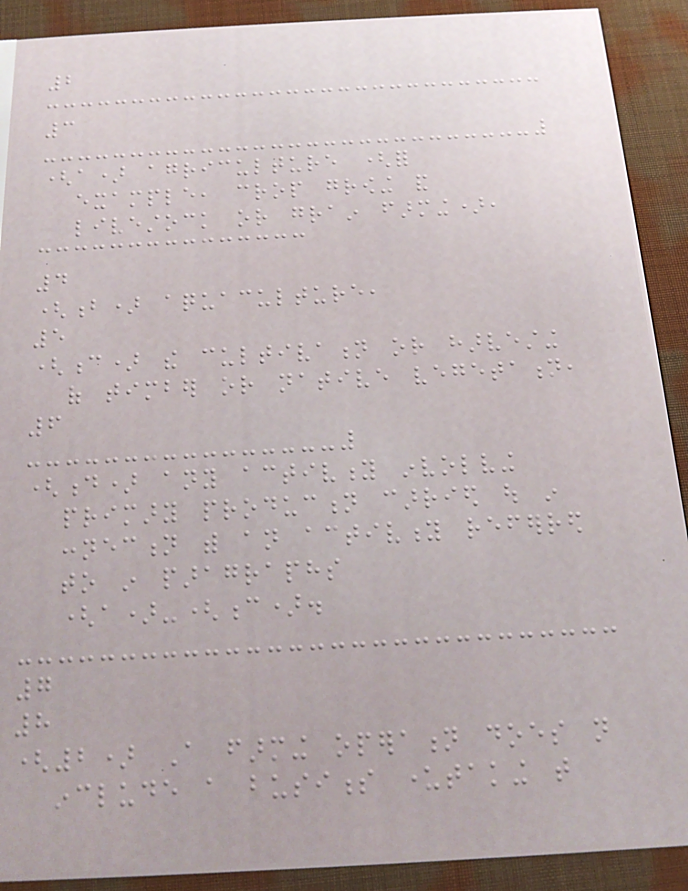2
3
(a) agriculture (for
example, crop growing and
livestock or grain farming),
4
(b) aquaculture,
5
(c) the cultivation or harvesting
of timber or native vegetation,
6
(d) any activity involving
primary production carried out in
connection with an activity referred
to in paragraphs
(a)-(c).
7
8
(2) A farming operation does not
include a business undertaking that
